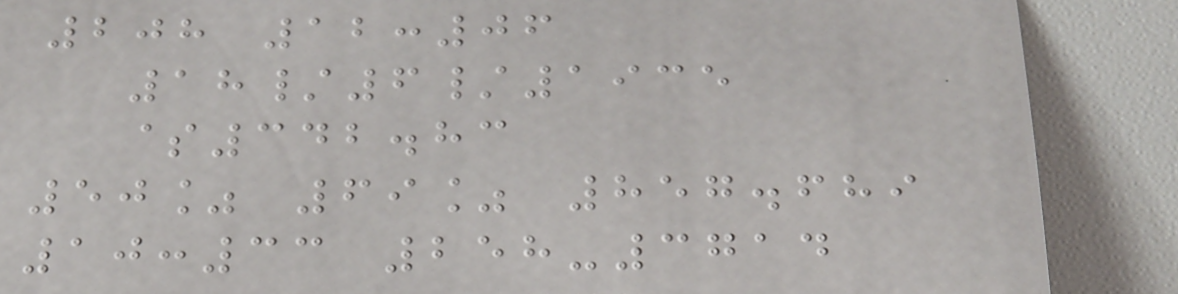208 12:06
18/6/1935
$342.83
50% 69% 857.689
10:33 258-3714
